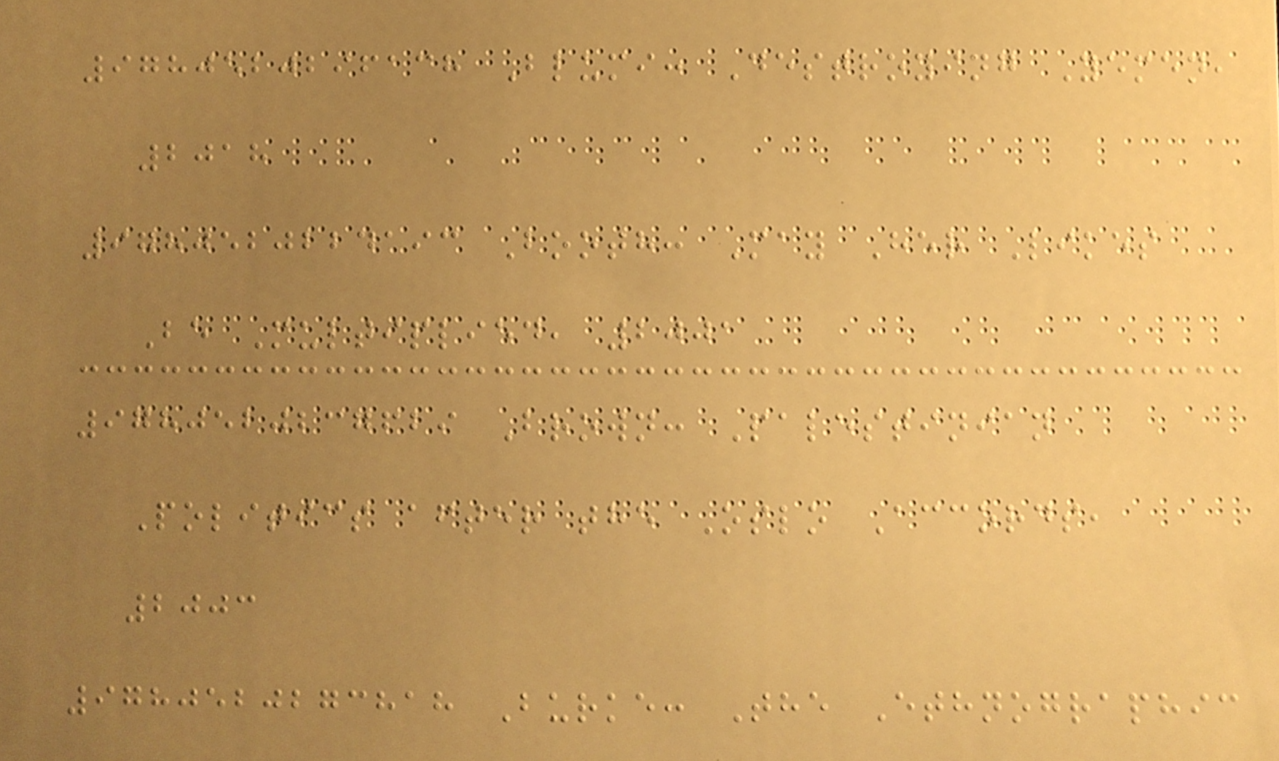9780520296138 Blumi: Destroying Yemen,
2018
9780520224193 Booth: May Her Likes
Be Multiplied, 2001
9780520237629 Brown: Palestinian
Politics after the Oslo Accords,
2003
9780520273818 Burke: The Ethnographic
